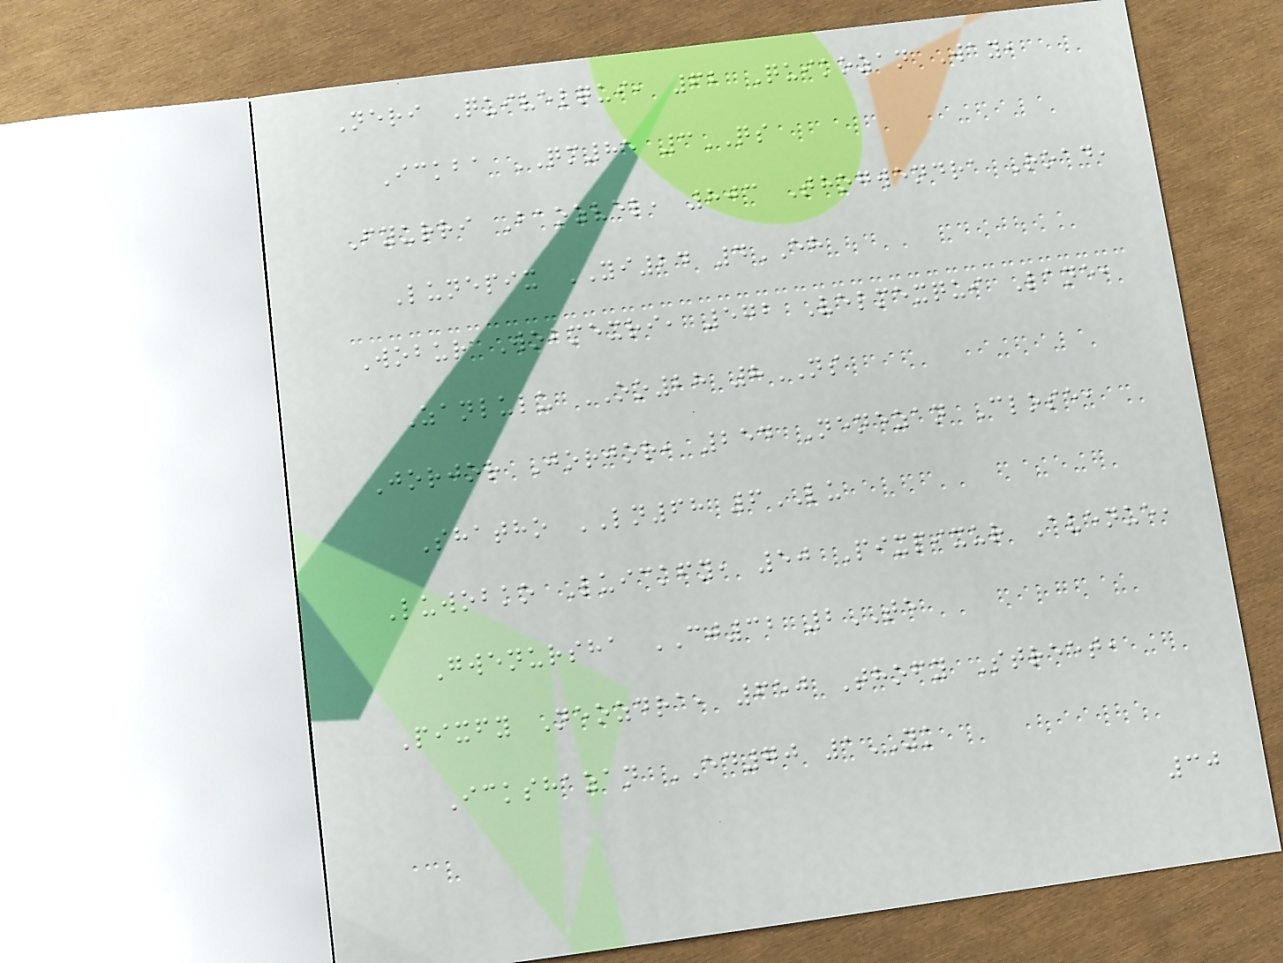Neri Quivelqui, 62 Quikozan Way,
Ickba QM85 3QS
Fyurri Baozvel, 803 Thogwendra Road,
Lunepix YI24 4EH
Wobur Wobmexri, 572 Velmexqui Lane,
Zanlulu OO28 8NS
Jorjor Jorjor, 254 Nenezan Close,
Shatho LN68 6LU
Luwobko Luickfy, 50 Pixpixur Avenue,
Gwenursha CJ32 2TE
Pixfy Neozdra, 650 Thofy Street,
Ickshazan ED70 1YK
30
